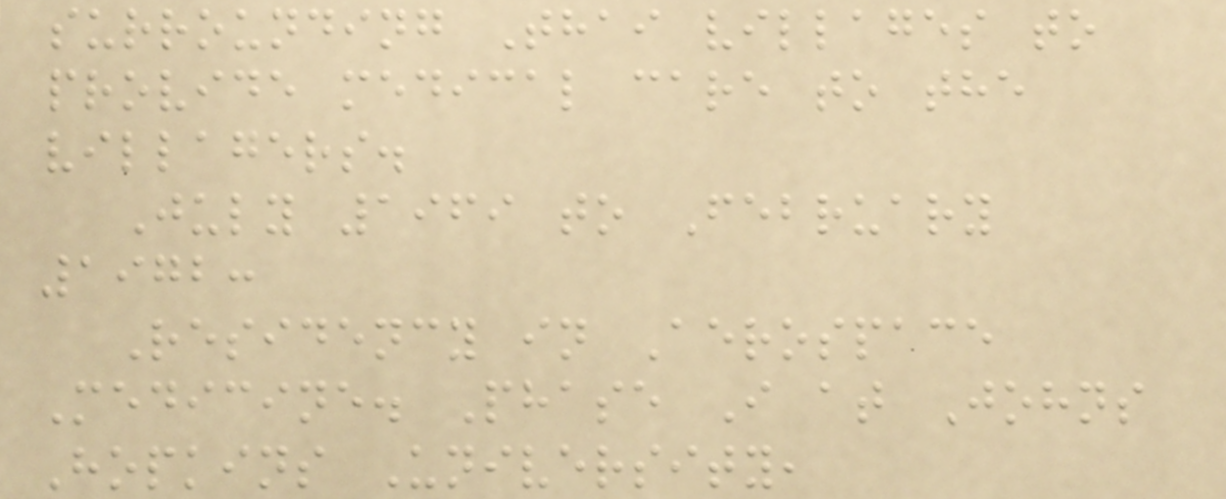surrounding Thai villages to
provide medical care to the
villagers.
July 1969 to February
1972:
Residency in Aerospace
Medicine. Phase I at Johns
Hopkins University,
